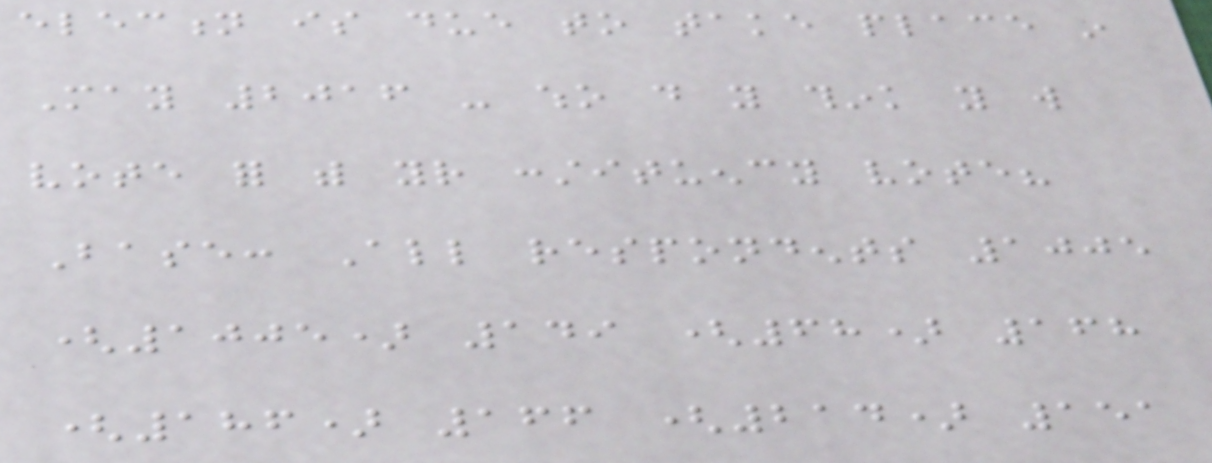election is due to take place in
May 2016 - who do you think you will
vote for with your constituency vote?
Base: All respondents 1005
(1005) 149 (68) 168
(186) 166 (214) 151
